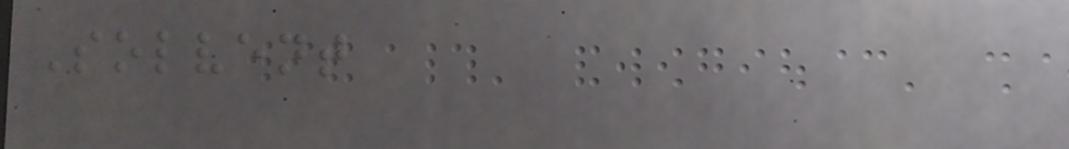Solvent
